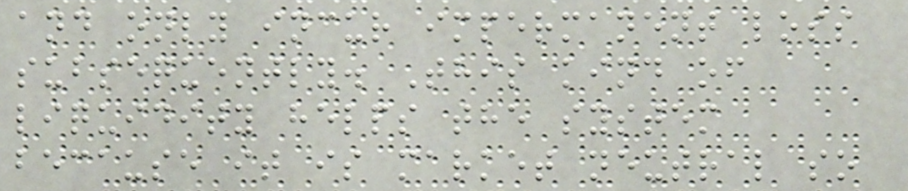and only incur impermanent loss
subsequently. This kind of
liquidity helps the system
because it is market neutral so
